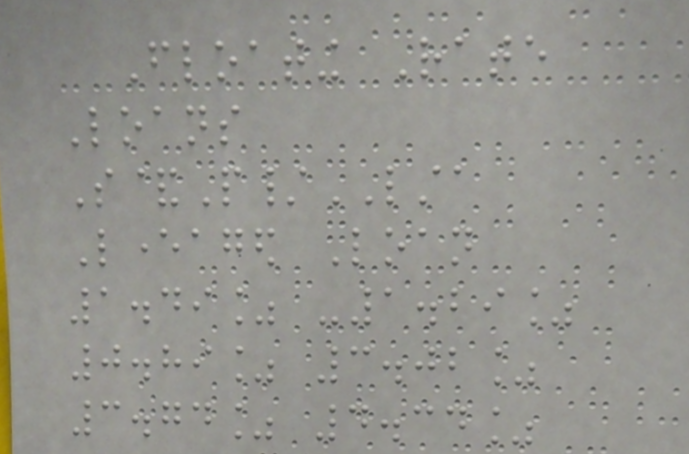Floating Rate
Loans
S&P/LSTA
Leveraged Loan
1.49% -1.29%
0.89% 3.02%
3.74% 4.34%
